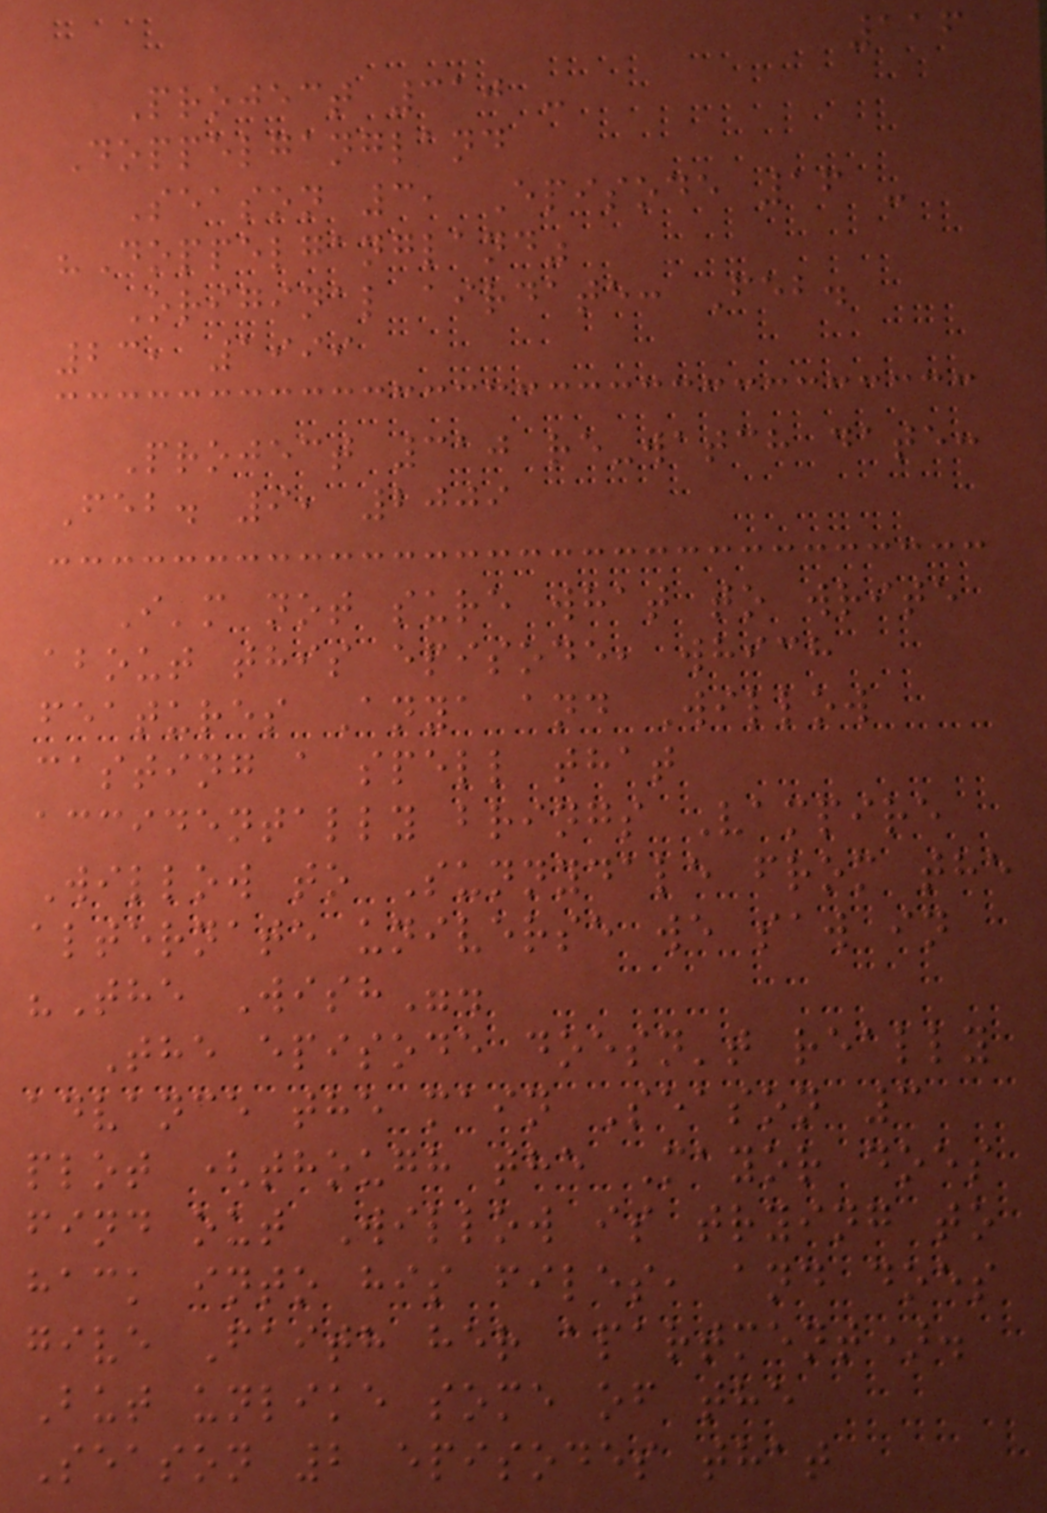116
Project 310 -
Doppelgangland
Season 3, Episode 16 -
"Doppelgangland"
Original airdate: Feb.
23, 1999
Project 310 re-watch date:
Feb. 9, 2009
I'm not sure what to write
about this episode, which
features Anya and Willow
casting a spell that
accidentally brings Vampire
Willow to Sunnydale from the
alternate universe we saw in
"The Wish".
The episode doesn't really
advance the main Season 3
plot (though the Mayor does
find out Willow is trying to
hack into his files, and does
give Faith her apartment).
But unlike some of the
Season 2 episodes that
